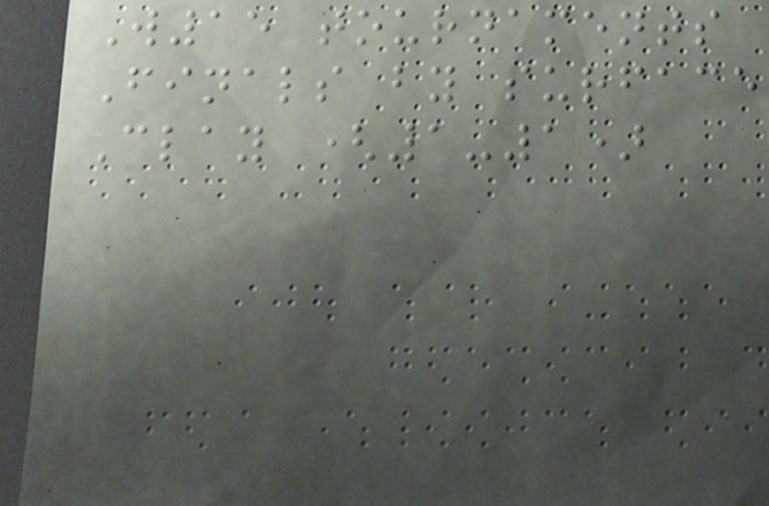W15 tournaments
Finals by surface
Clay (1-1)
